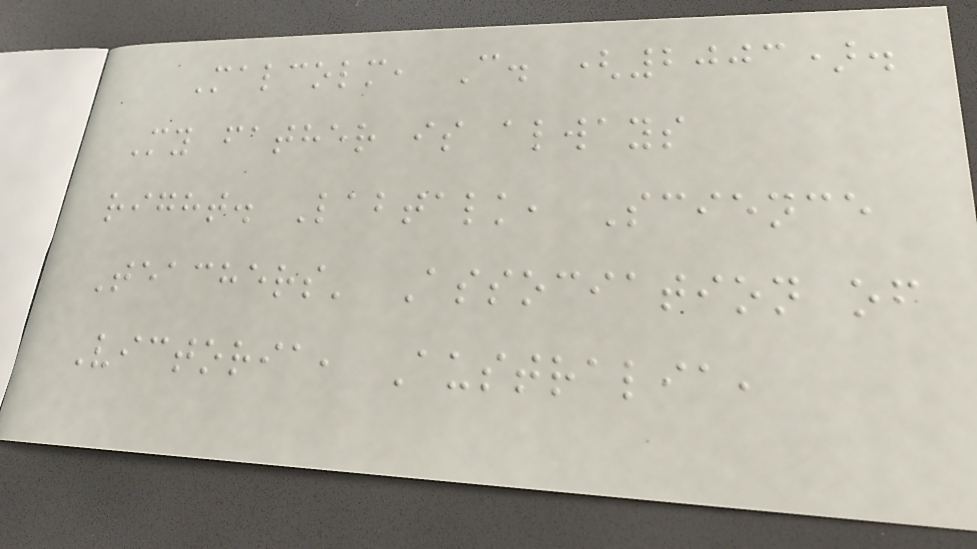Malcolm, C. (2003).
My father is always
right. Labtalk, Science
Teachers' Association of
Victoria, Australia,
